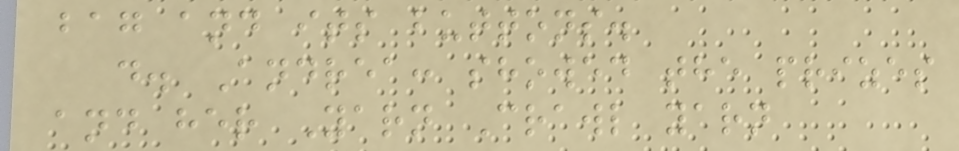bag and its buttons.
d. Andrea: showed the prizes
and her Yarn Crawl yarn
